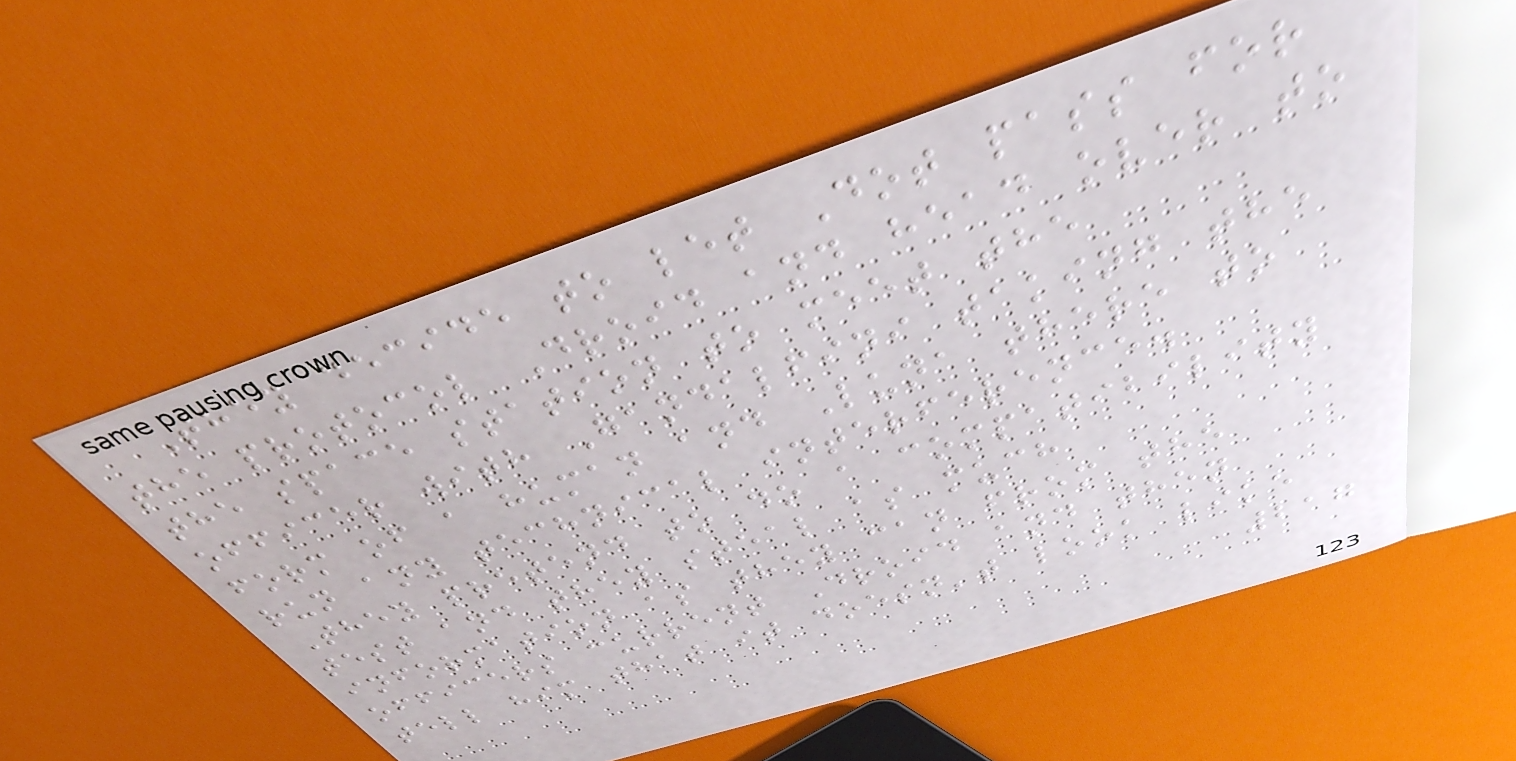They decide to let Dot pass for
the protocol Droid and head over to
the space station to meet the
officer with Gandalfini taking the
form of a human and Luna there to
run any technical interference.
They pretend to do a compatibility
test and they steal as much
information as they can from the
officers current Droid and then
tell him that it doesn't look like
217
